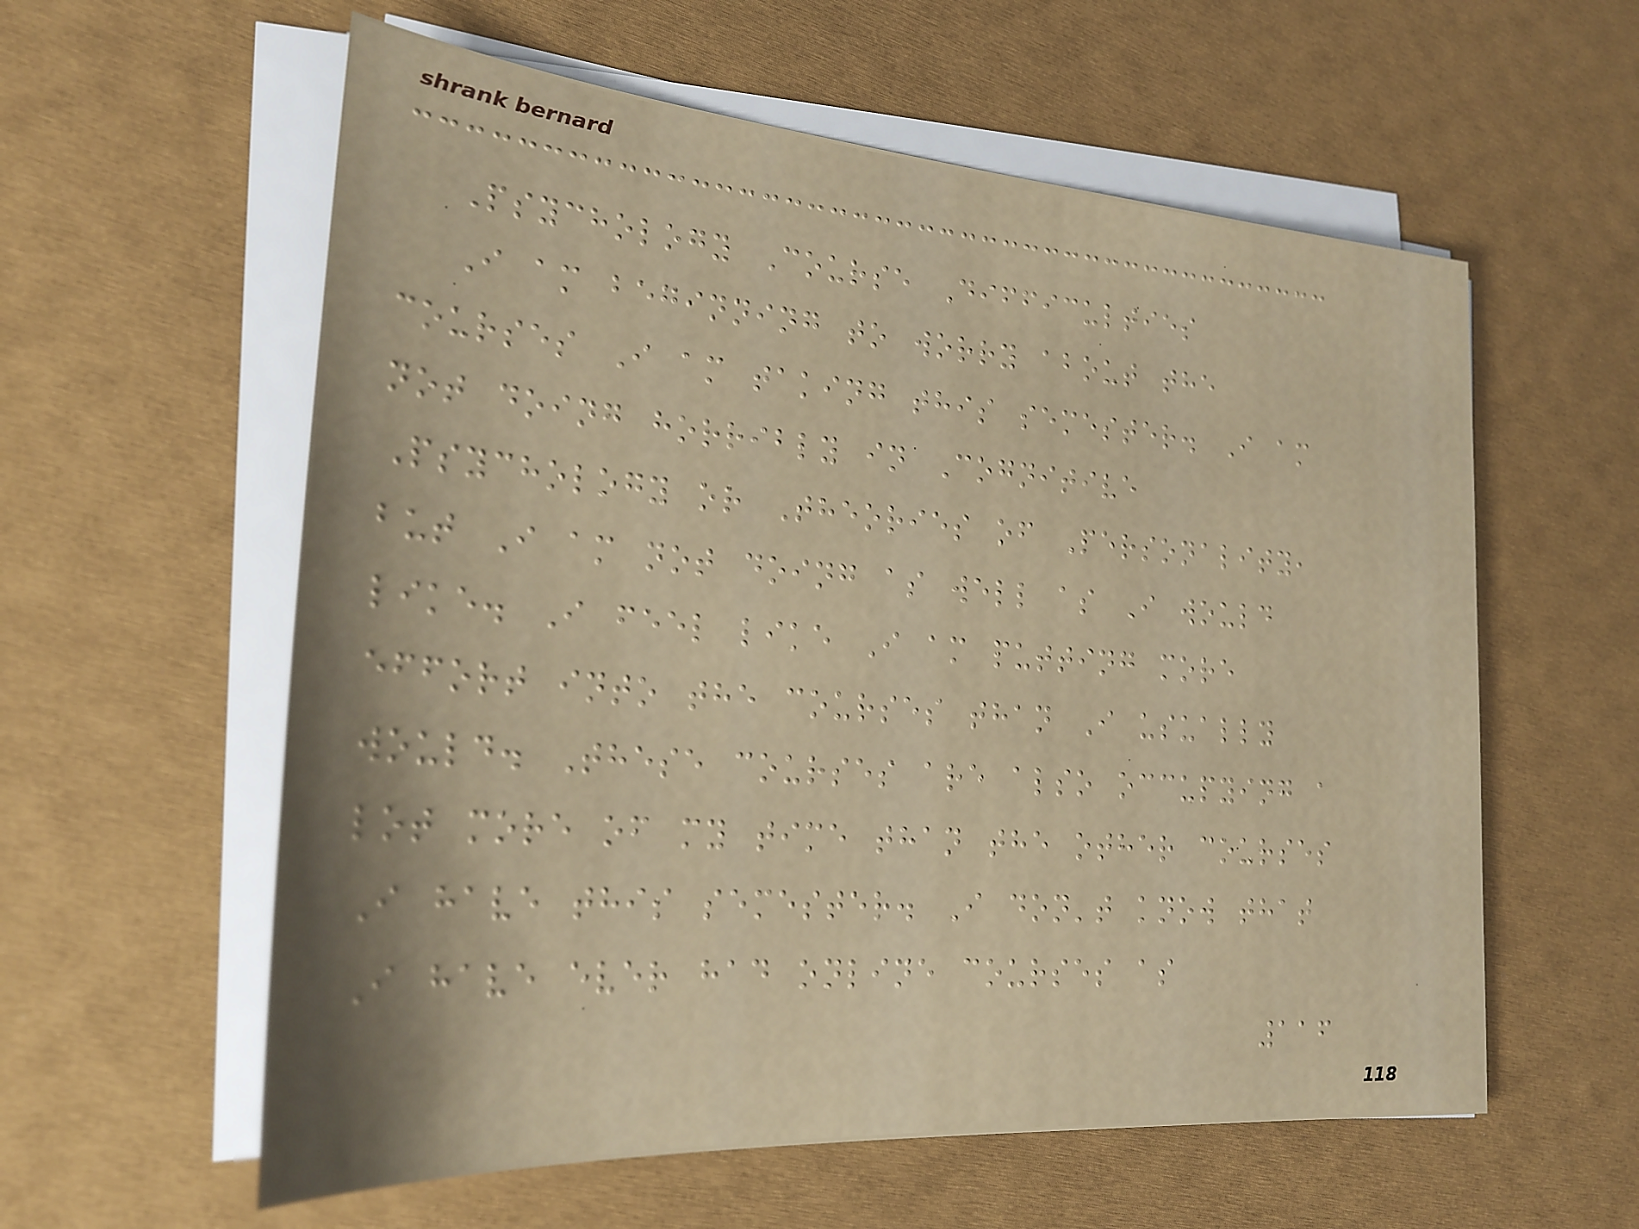Psychology Course Difficulties
I am beginning to worry about the
courses I am taking this semester. I am
not doing horribly in Cognitive
Psychology or Theories of Personality,
but I am not doing as well as I would
like. I feel like I am putting more
effort into the courses than I usually
would. These courses are also occupying a
lot more of my time than the other courses
I have this semester. I don't know that
I have ever had online courses as
116
